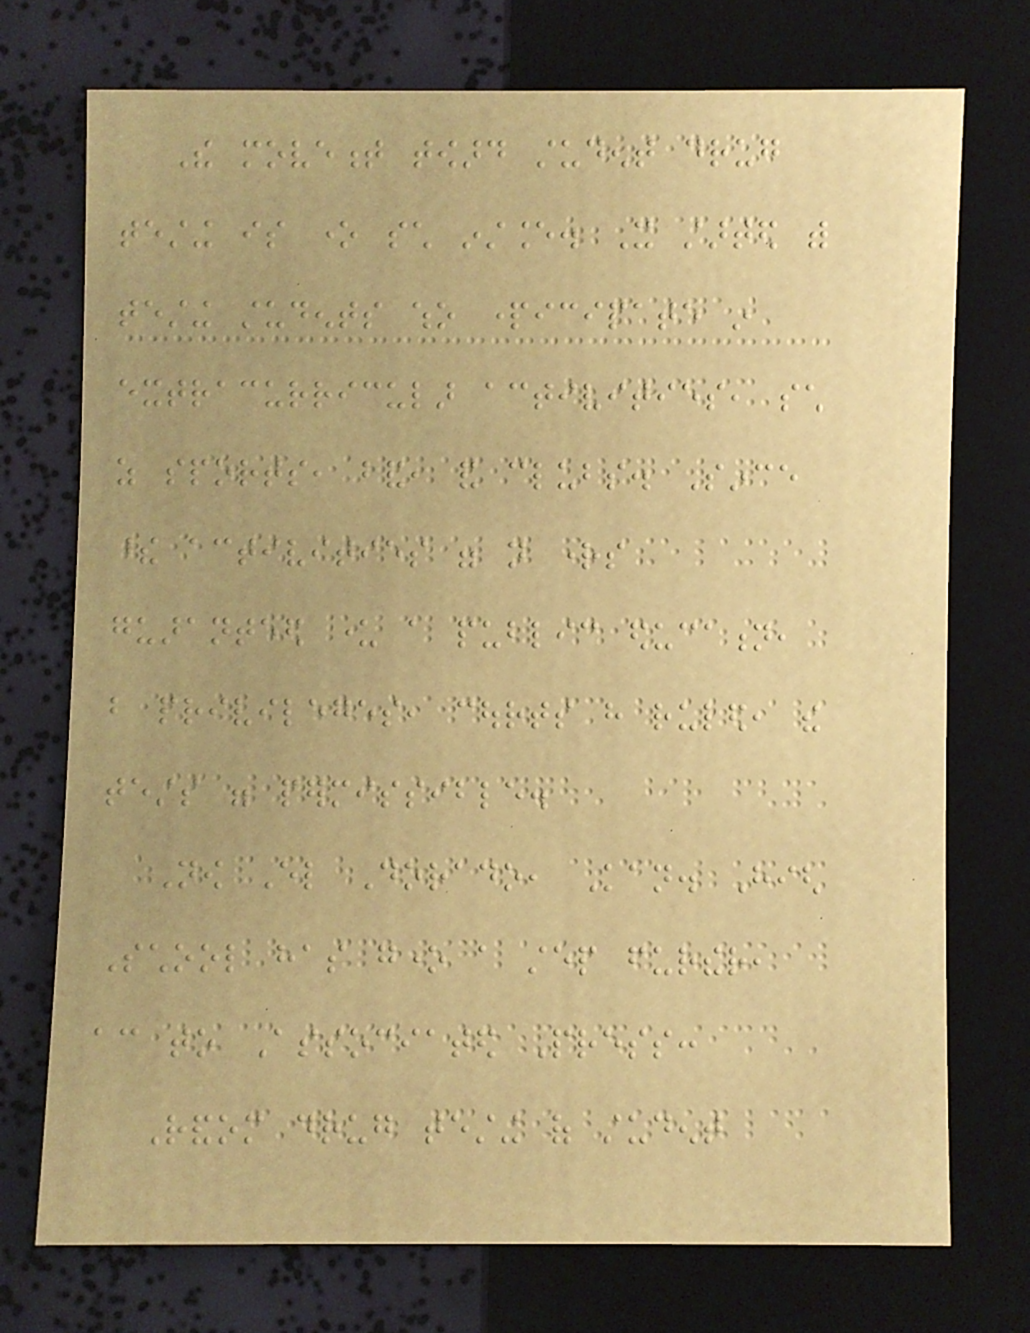The movement toward student drug
testing is one such instance. It started with
testing students who participate in
extracurricular activities, such
as sports, band, and clubs. Since
these activities were not rights
guaranteed under a public education,
but privileges, courts have ruled, the
tests were permissible.
Now El Dorado, Kan. High
School has gone a step further,
according to Associated Press:
Random drug testing of student
